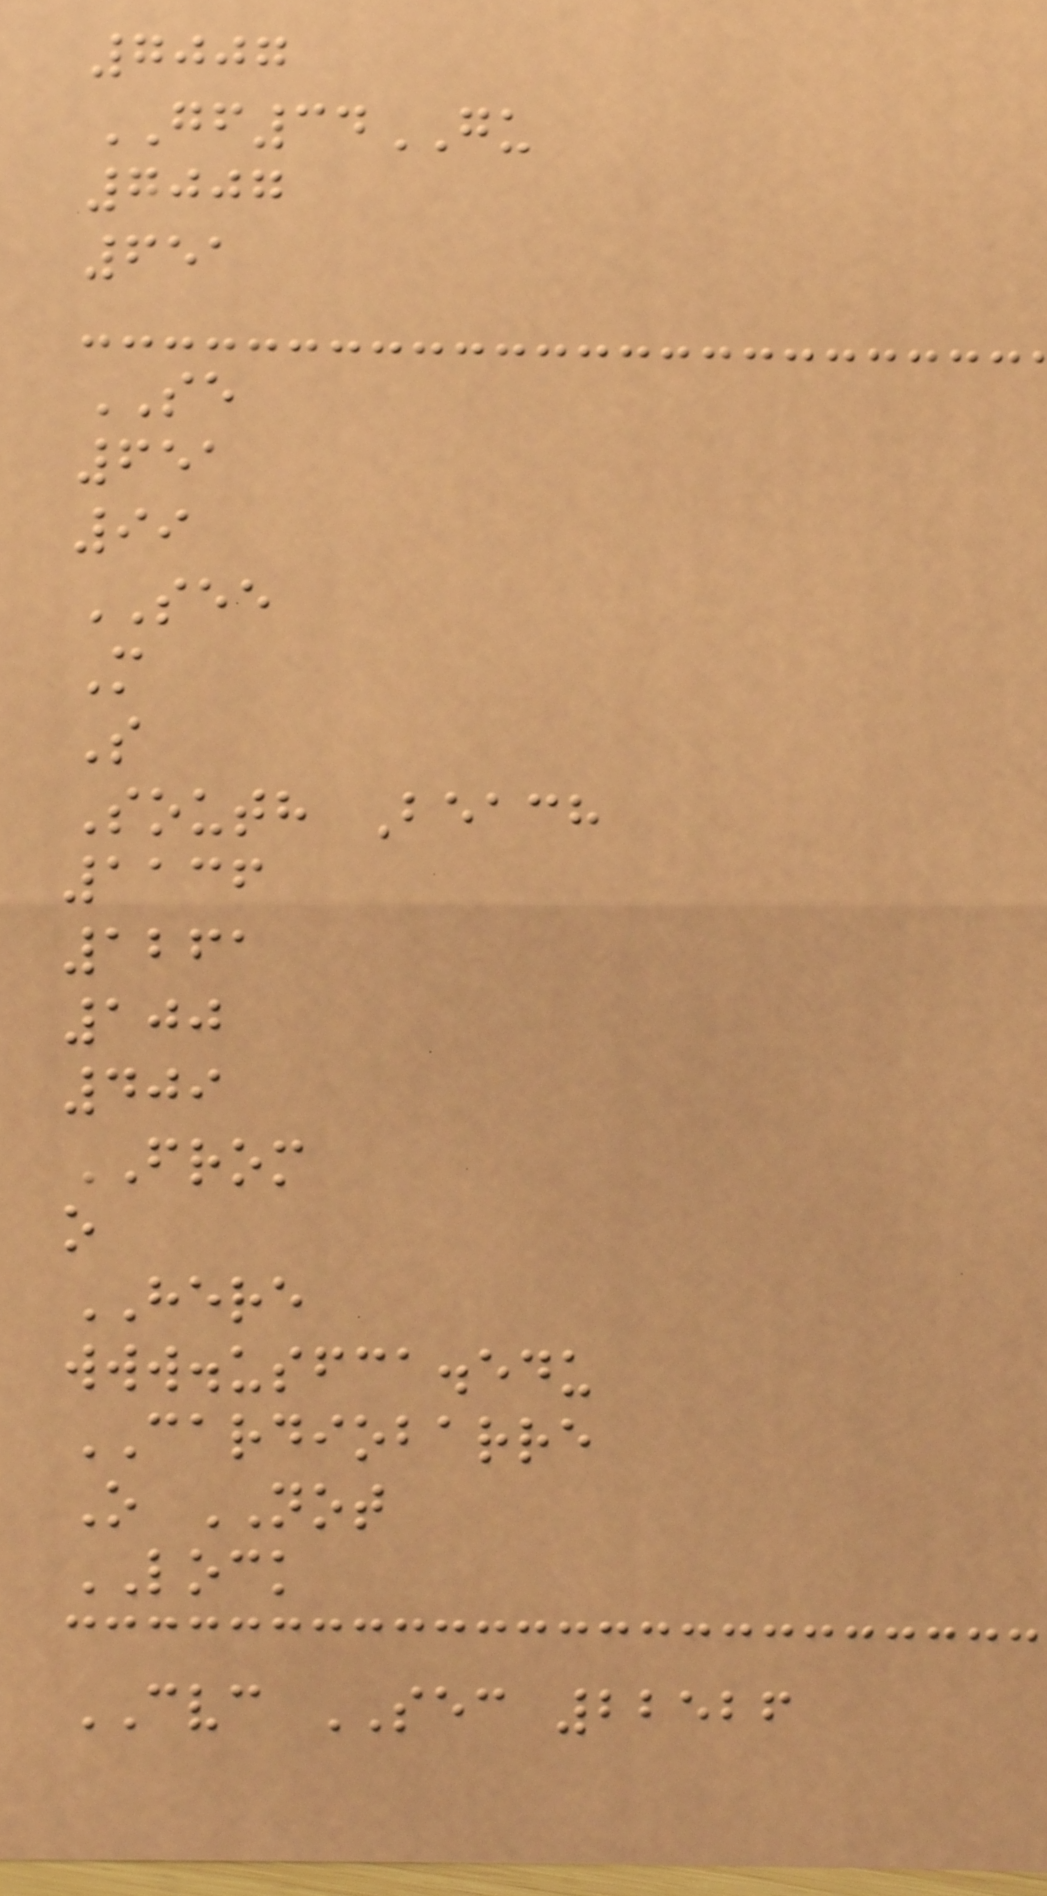7007
GF34GU
7007
651
SE
651
99
SEE
M
S
South Beach
1136
1261
100
409
FROM
o
HERE
www.usfca.edu
CARDIOBARRE
O NOT
LOCK
CVC SEC 22526
